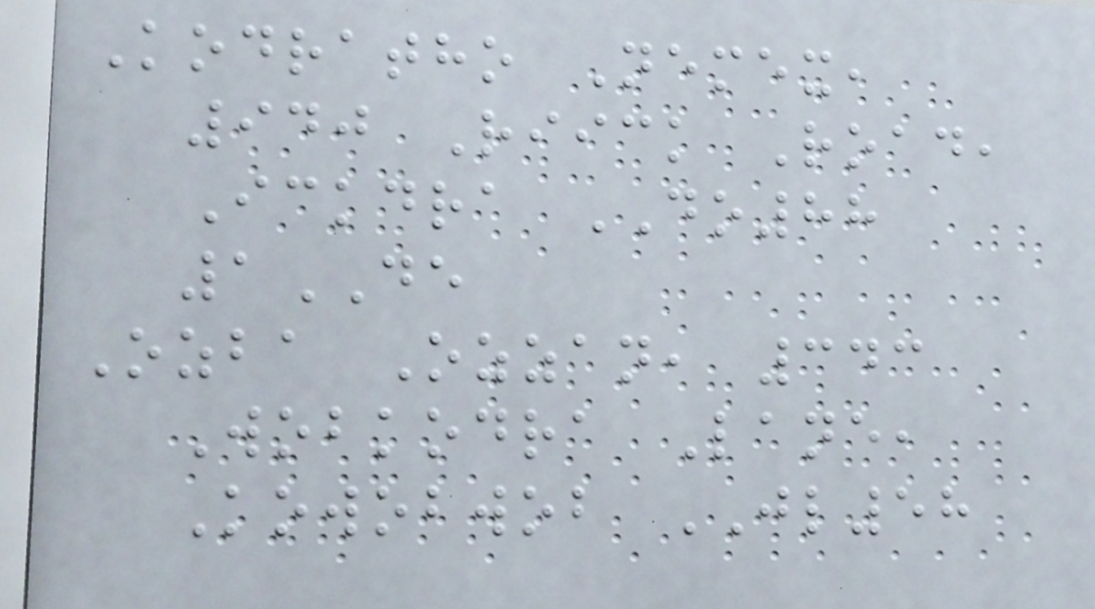Kodratho Nemex,
940 Riick Road,
Ickdra DO88
1DE
Ozba Ozzan, 343
Wobkodra Lane,
Kowobwob JL58
